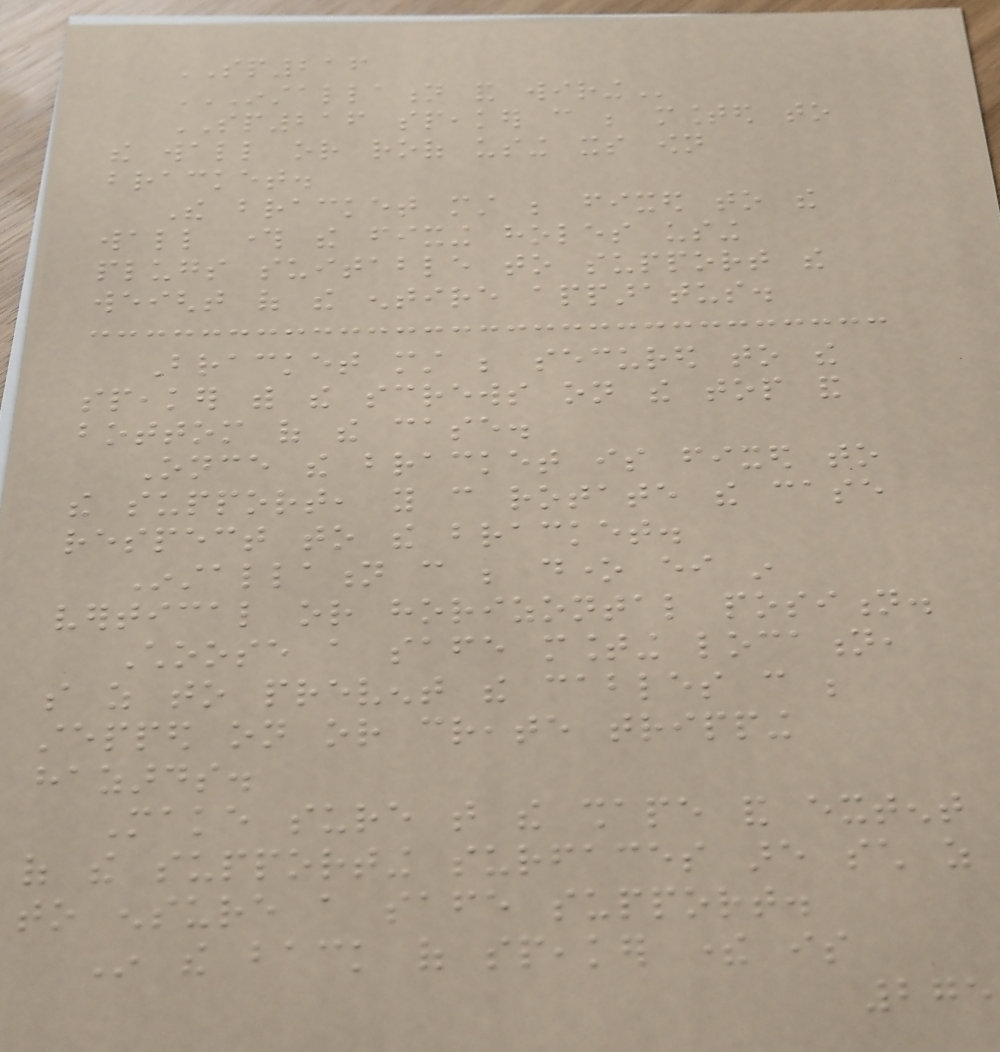SP216
INSTALLATION AND WIRING
SP216 speaker can be mounted to
the wall or roof using its own
bracket.
The bracket must be fixed to the
wall through the fixing holes using
plugs suitable to support the
weight of the entire apparatus.
Bracket must be secured to the
speaker with the screws on the top and
bottom of the case.
Once the bracket is fixed to
the support, you can rotate the case
respect to the bracket.
Installation can be done either in
vertical or horizontal position.
Choose a safe mounting location,
so as to prevent the cables can be
stepped on or create tripping
hazards.
Make sure that the shape and extent
of the supporting surfaces are such as
to ensure a safe support.
In the back of speaker there is
275
